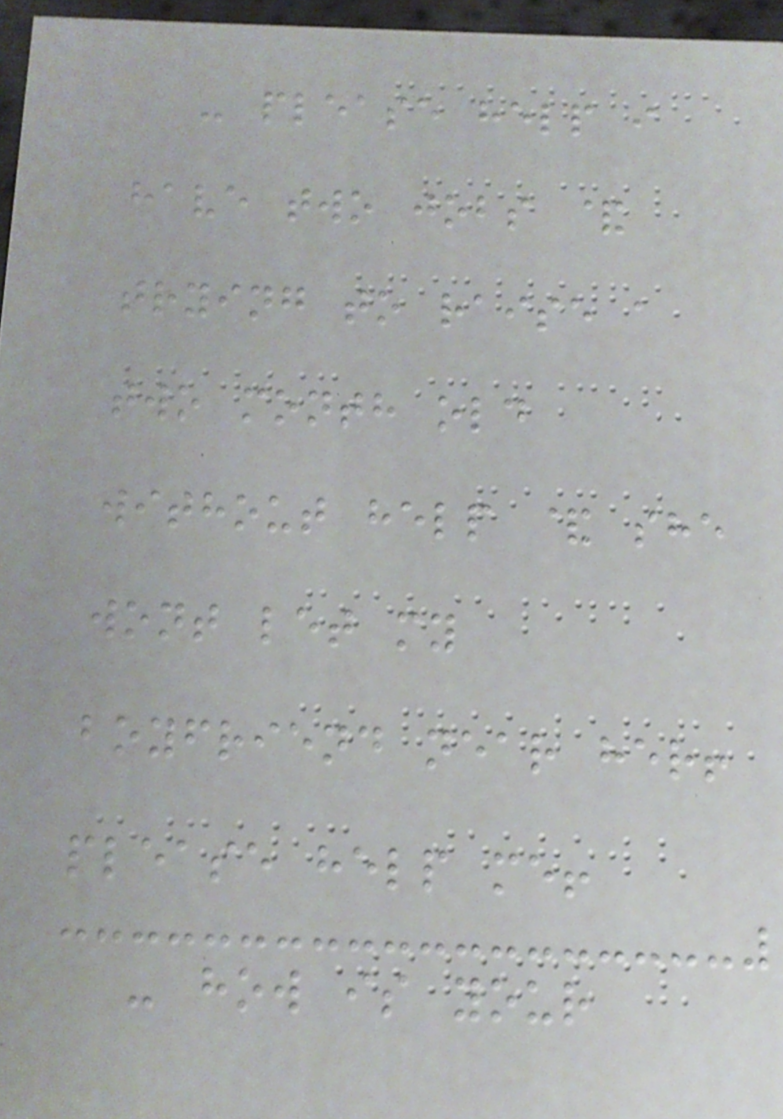- please help i
have two jobs &
trying to raise a
two month old
without help & she
wont let my
boyfriend near her!
please help me!
- how is your
